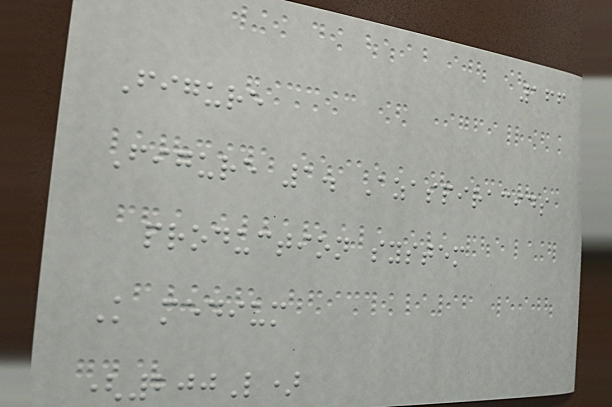166
Figure
Figure 1. Azaspiracids
production system
K medium
(200L)
